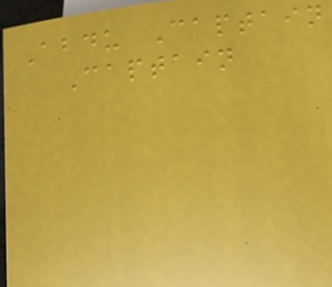Abdu Captain
Captain
